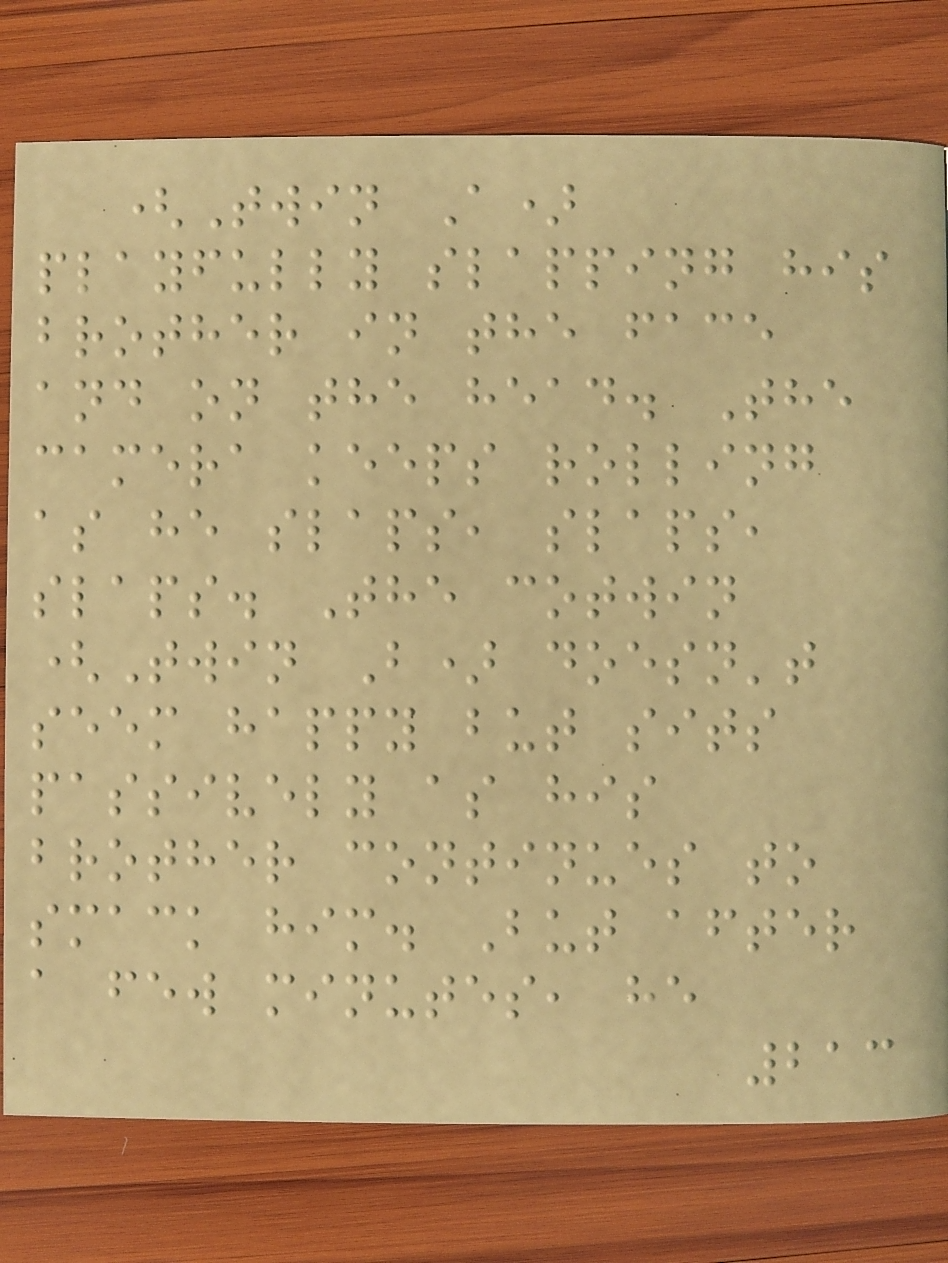(Twin A)
playfully slapping his
brother in the face
and on the head. The
camera keeps rolling
as he slaps, slaps,
slaps. The cotwin
(Twin B) doesn't
seem happy but sits
passively as his
brother continues to
smack him. But after
a few minutes, he
213
